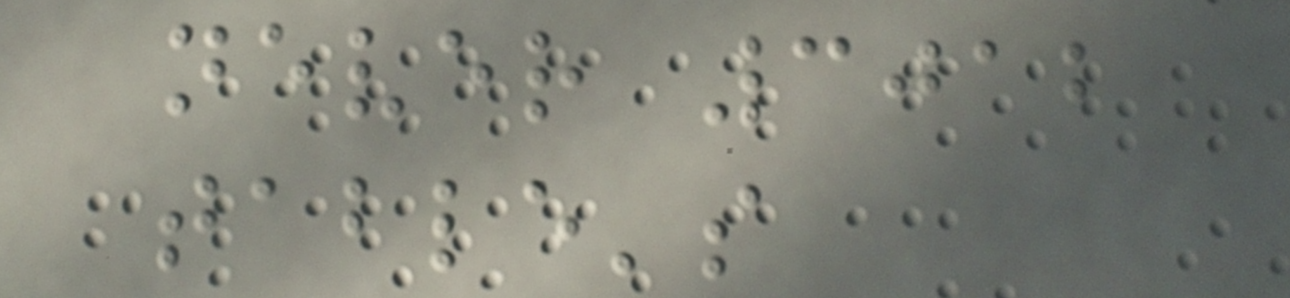never 3012
table's
